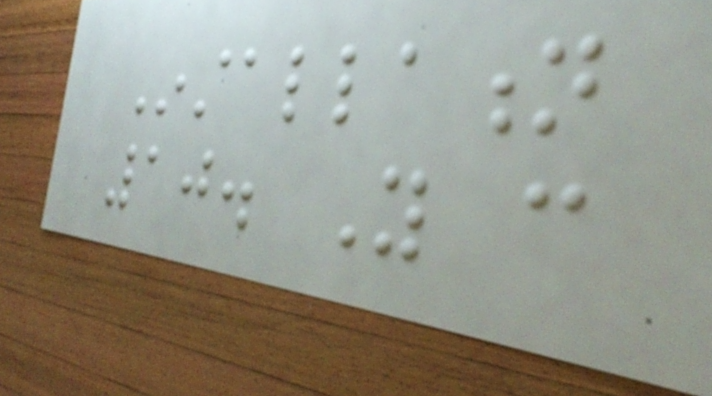Installation
10. You can
